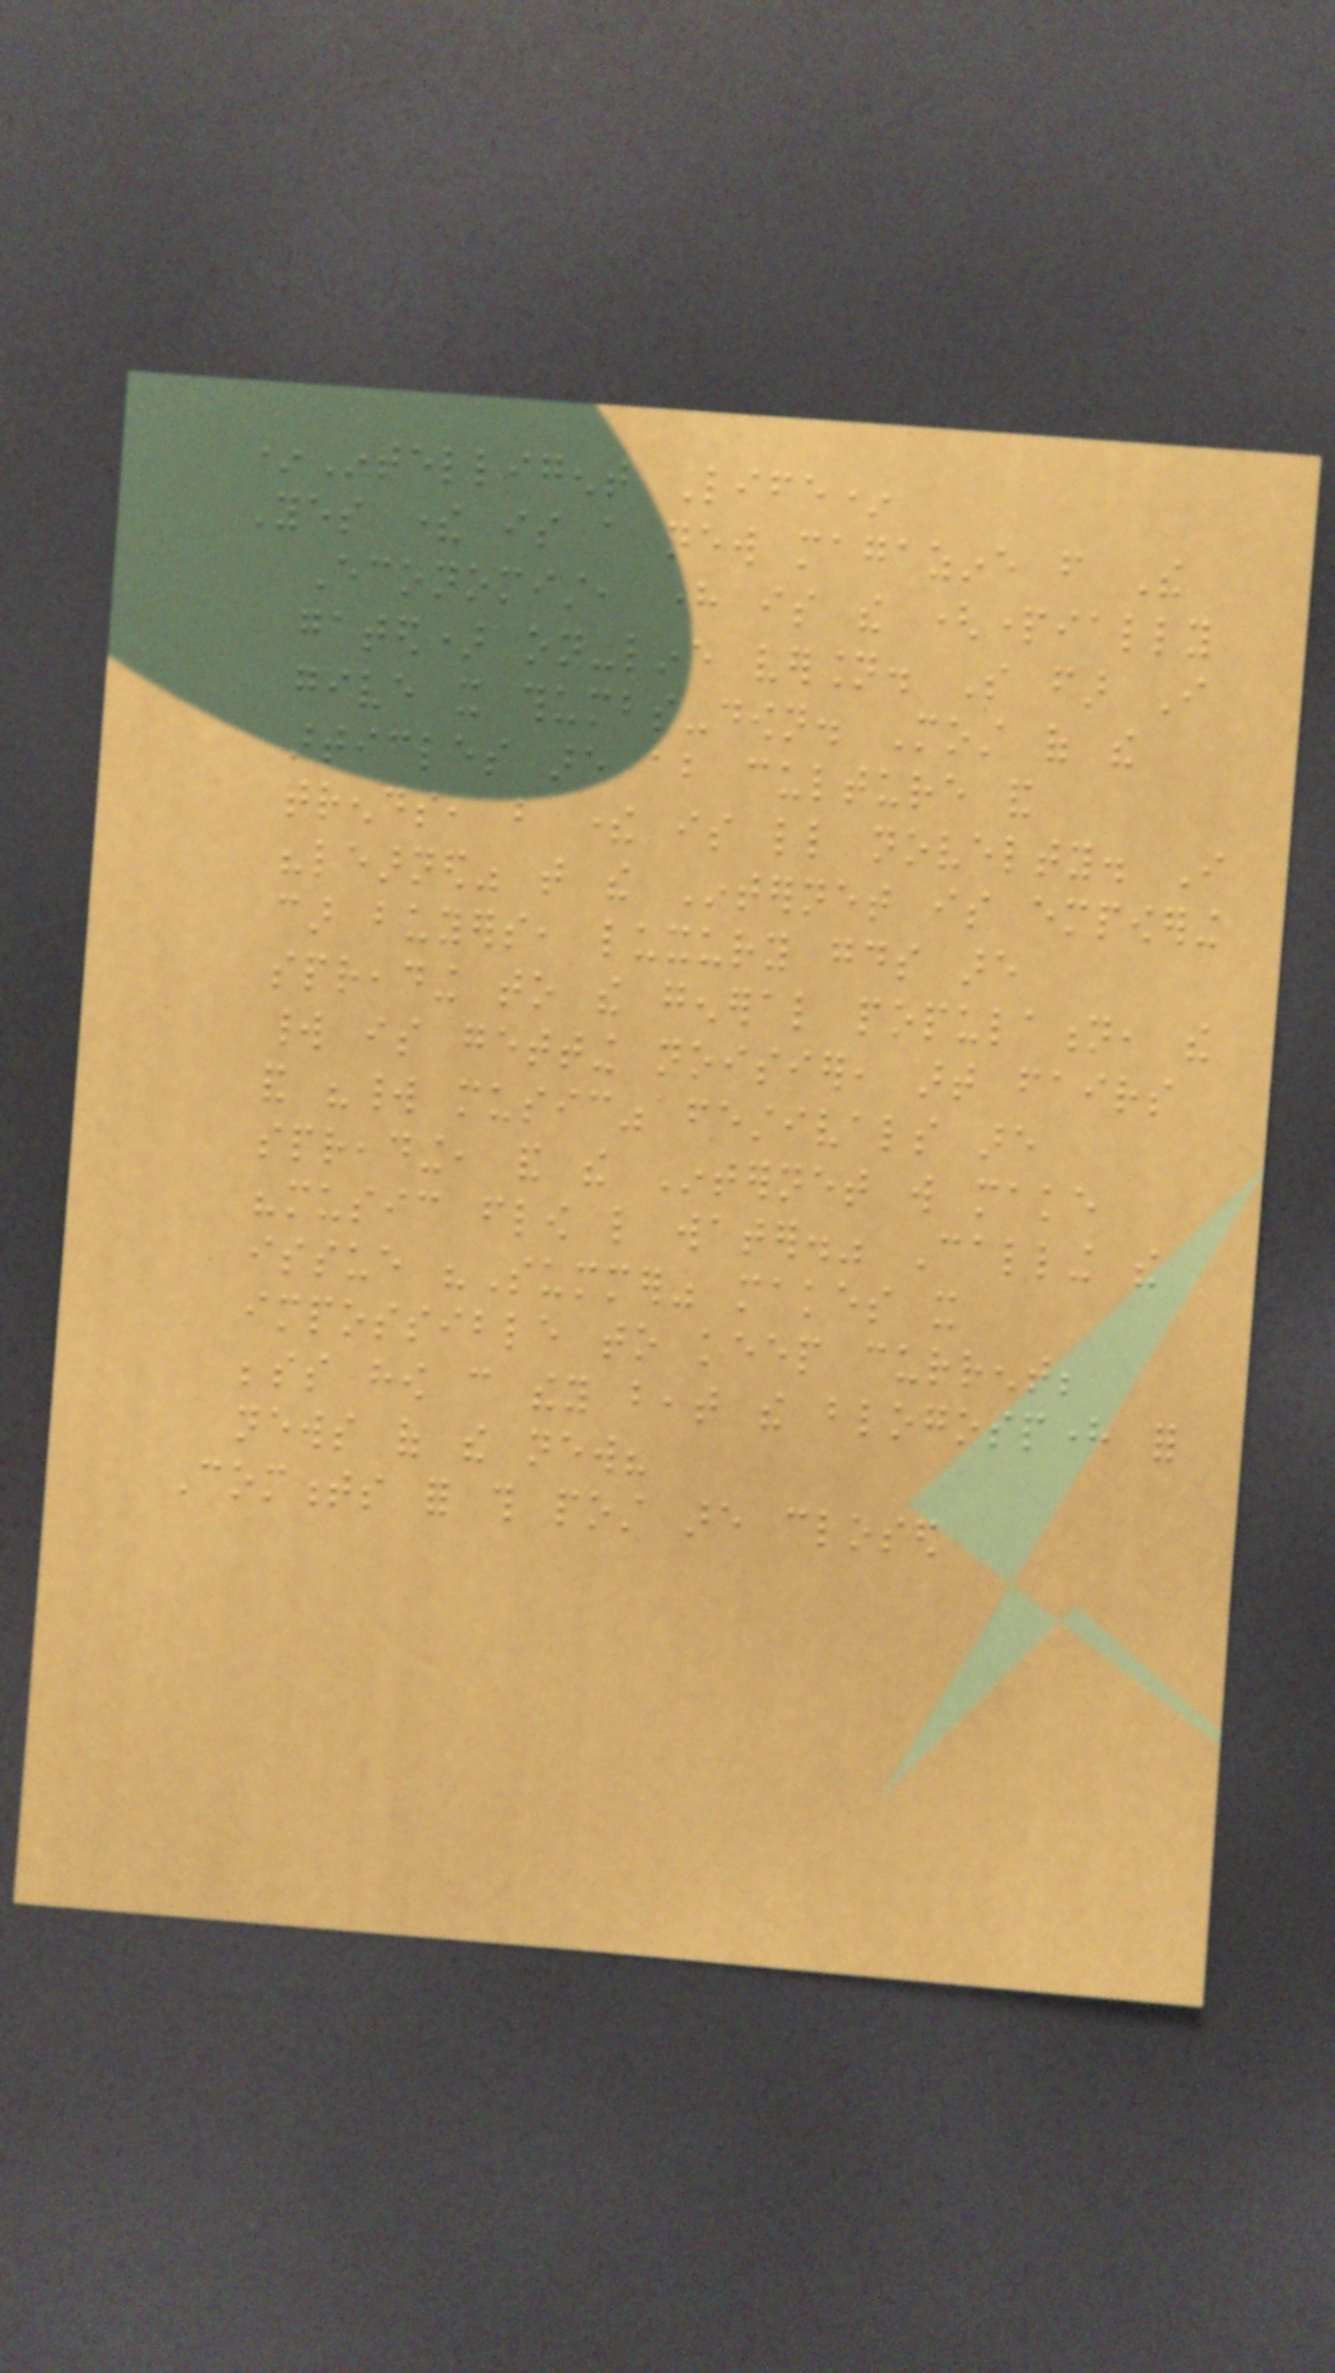*Intelligent Life*
Yes there is a new magazine from The
Economist, here is the (partially
gated) on-line version. So far I
give it thumbs-down. Most of the
articles are about culture and
trends, but there is little novelty. I
"learned" that the Internet is empowering
car buyers, luxury goods are
spreading to the general population, the
world is getting noisier, art fairs
and "world music" festivals are
spreading, and the Internet will make
"music flow like water." Calling the
issue "Summer" makes it
impossible to keep current;
besides how can they beat the blogosphere for
news of the new?
Comments for this post are closed
